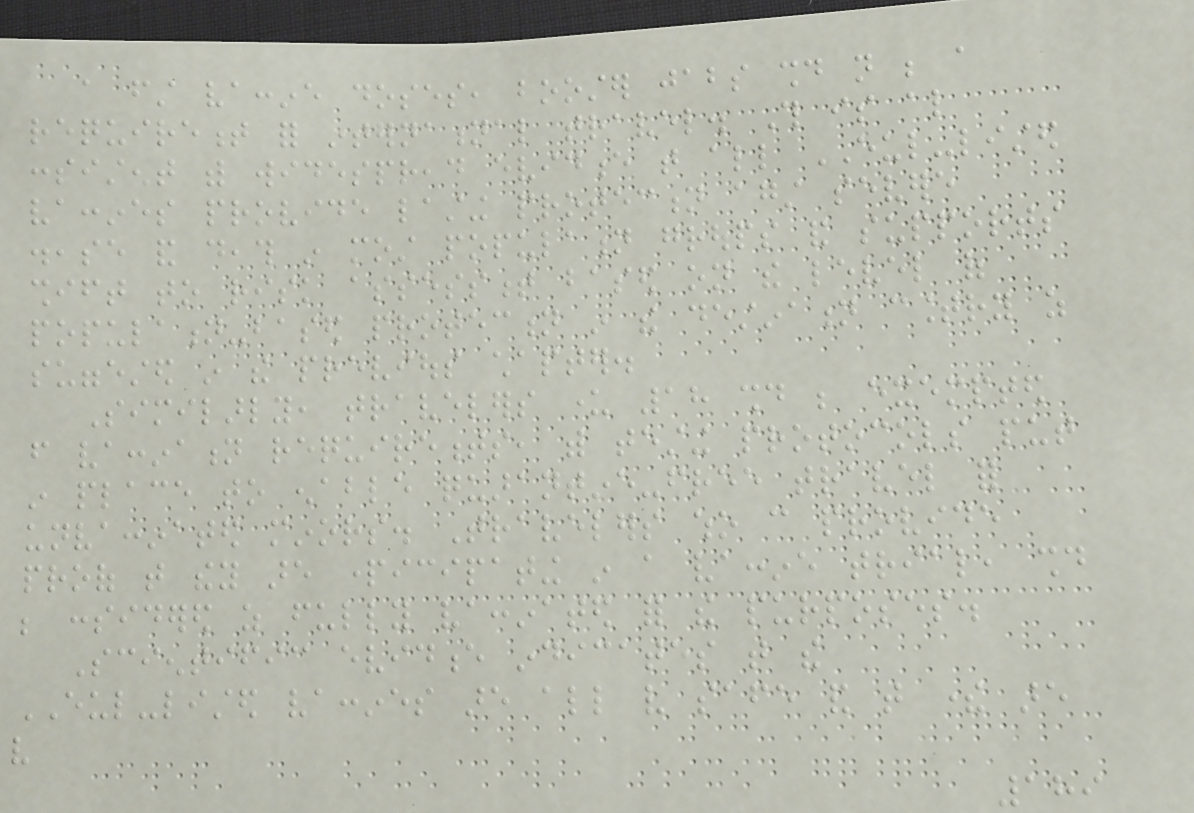a first vaccine doses, booster jabs should not be a
requirement for international travel. This is also
consistent with widespread evidence that all EUL-listed
vaccines provide lasting protection against severe
disease and death in most population groups and supports
shift to risk assessment based on the level of
population-based protection in the destination country as
suggested in the previous chapter.
Similarly, travelers under 18 should be exempted
from vaccination requirements, with testing protocols put
in place to enable quarantine-free travel for
unvaccinated minors. Travelers who can provide
proof that they are participating in a vaccine trial, should
be considered as fully vaccinated for the purposes.
Scientific evidence indicates that the
EUL-listed vaccines are all very safe and that there are
very
189
